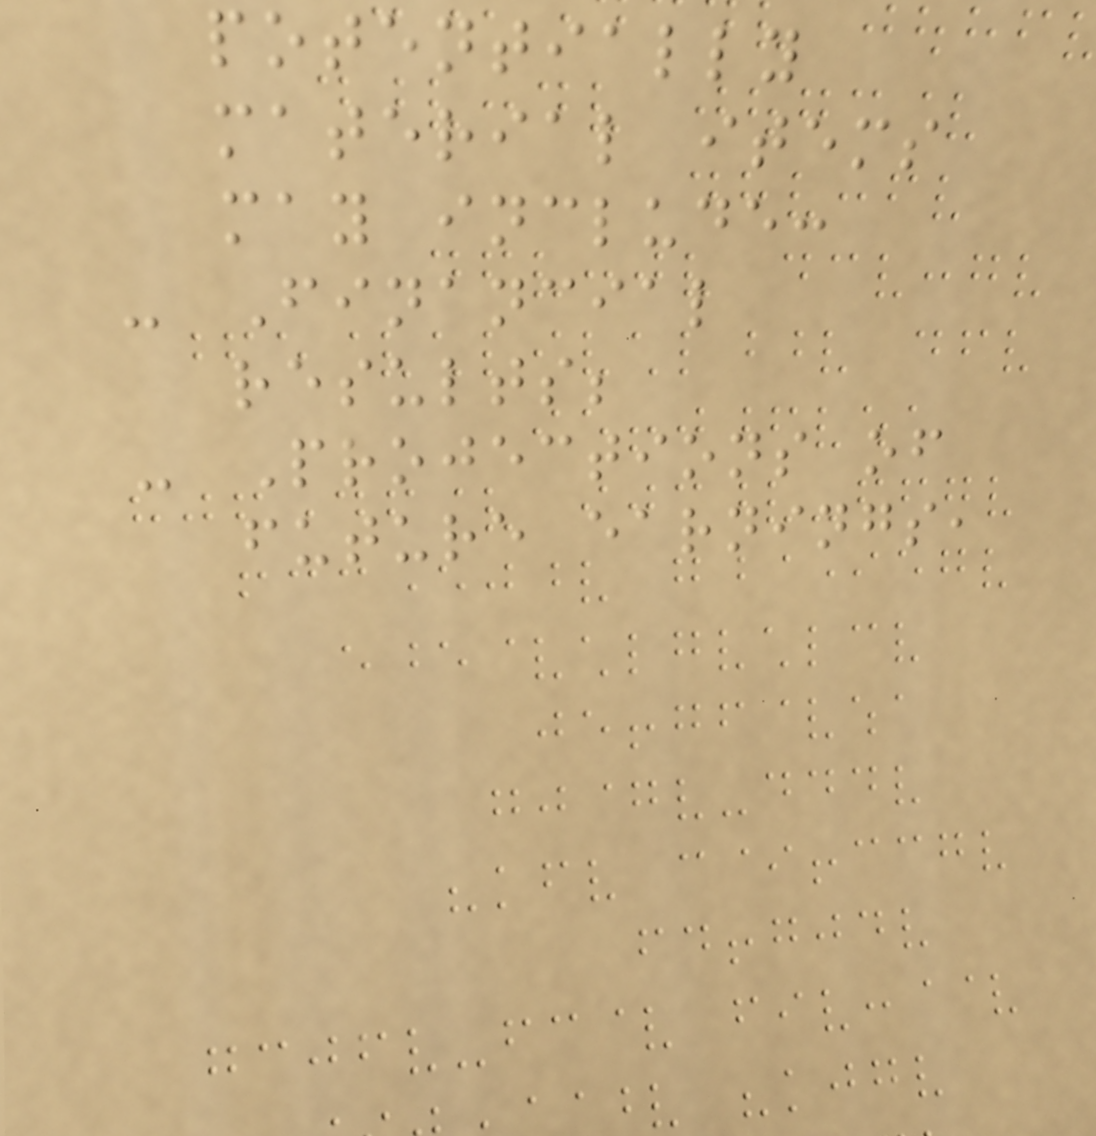potentially
material items
may include:
- Financial
results;
- Projections of
future earnings,
